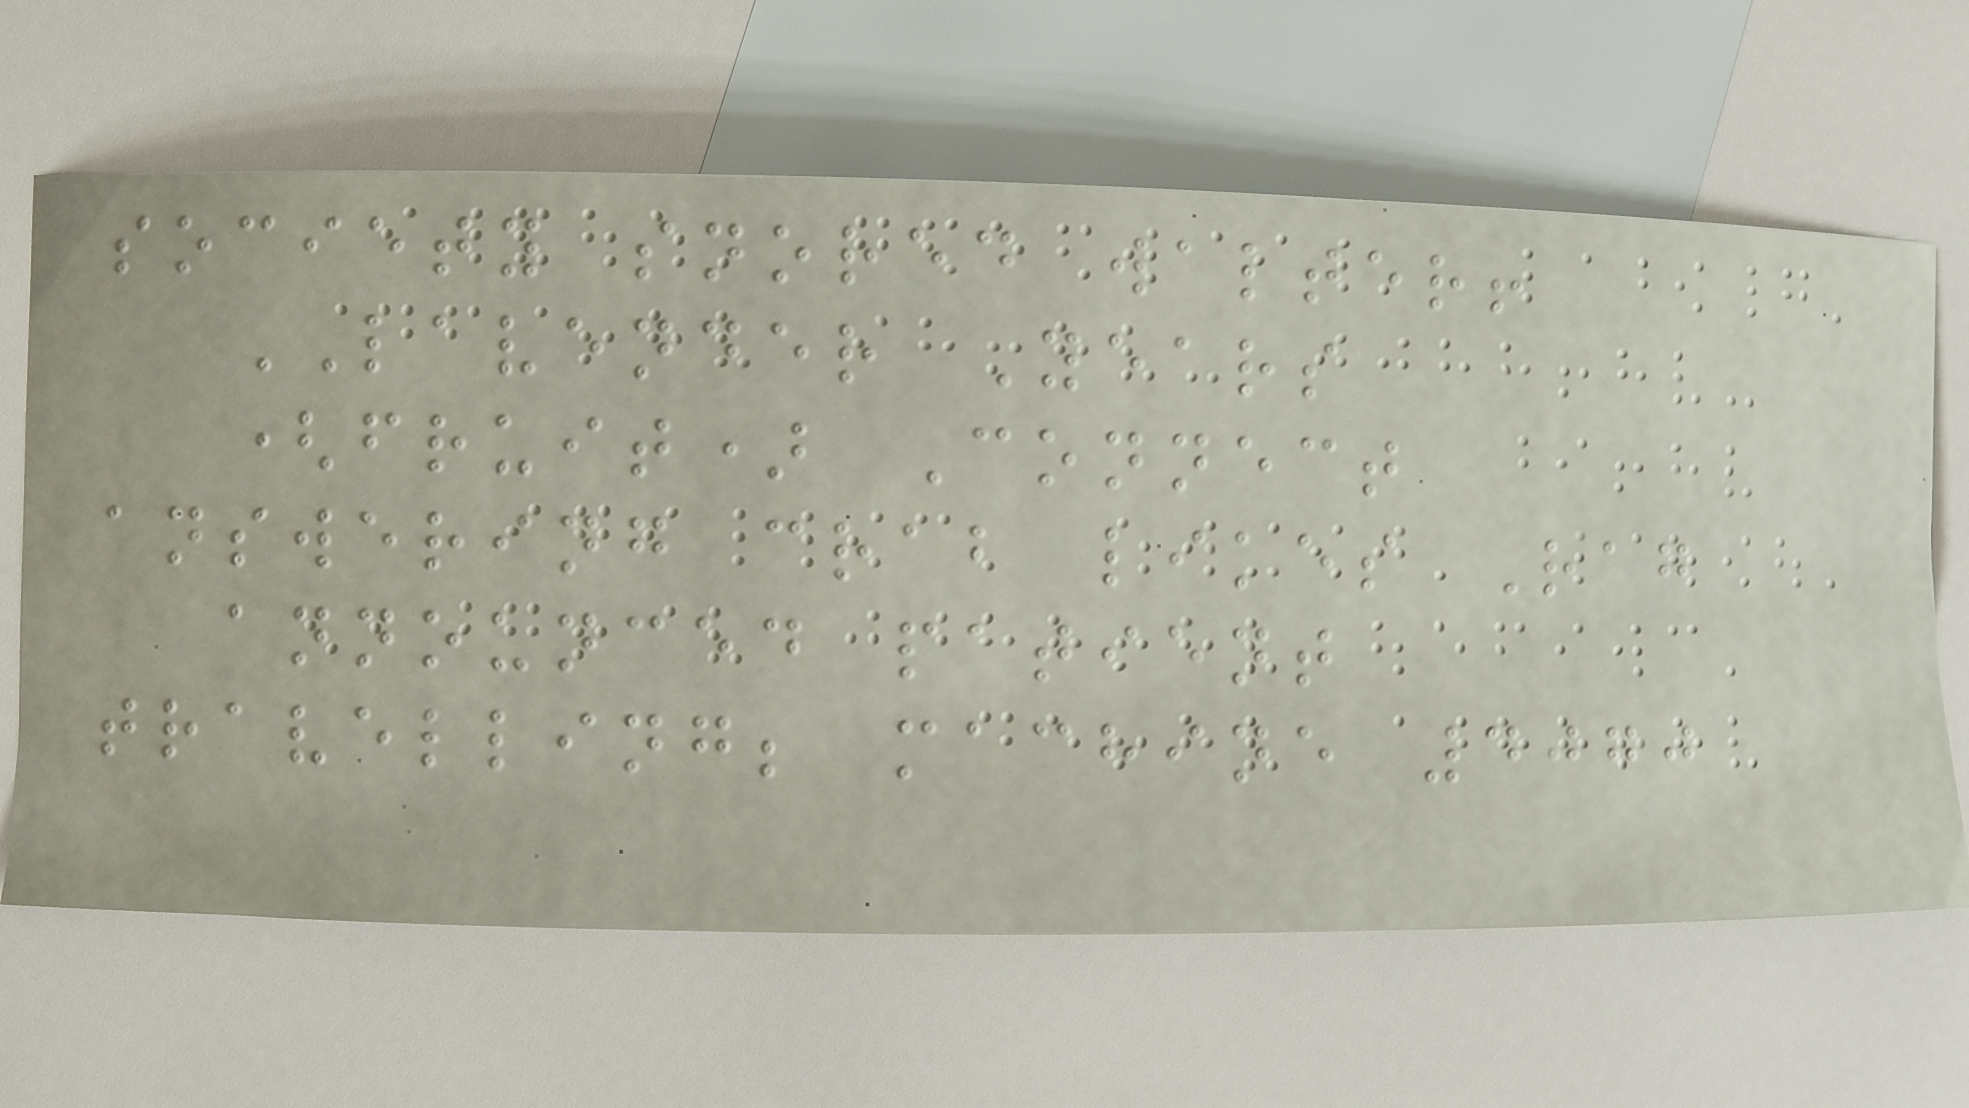society snored walter!
LAVENDER Years
(fruit) Connect
answering crab likes Rag
announced patient
travelling; machine 4070
